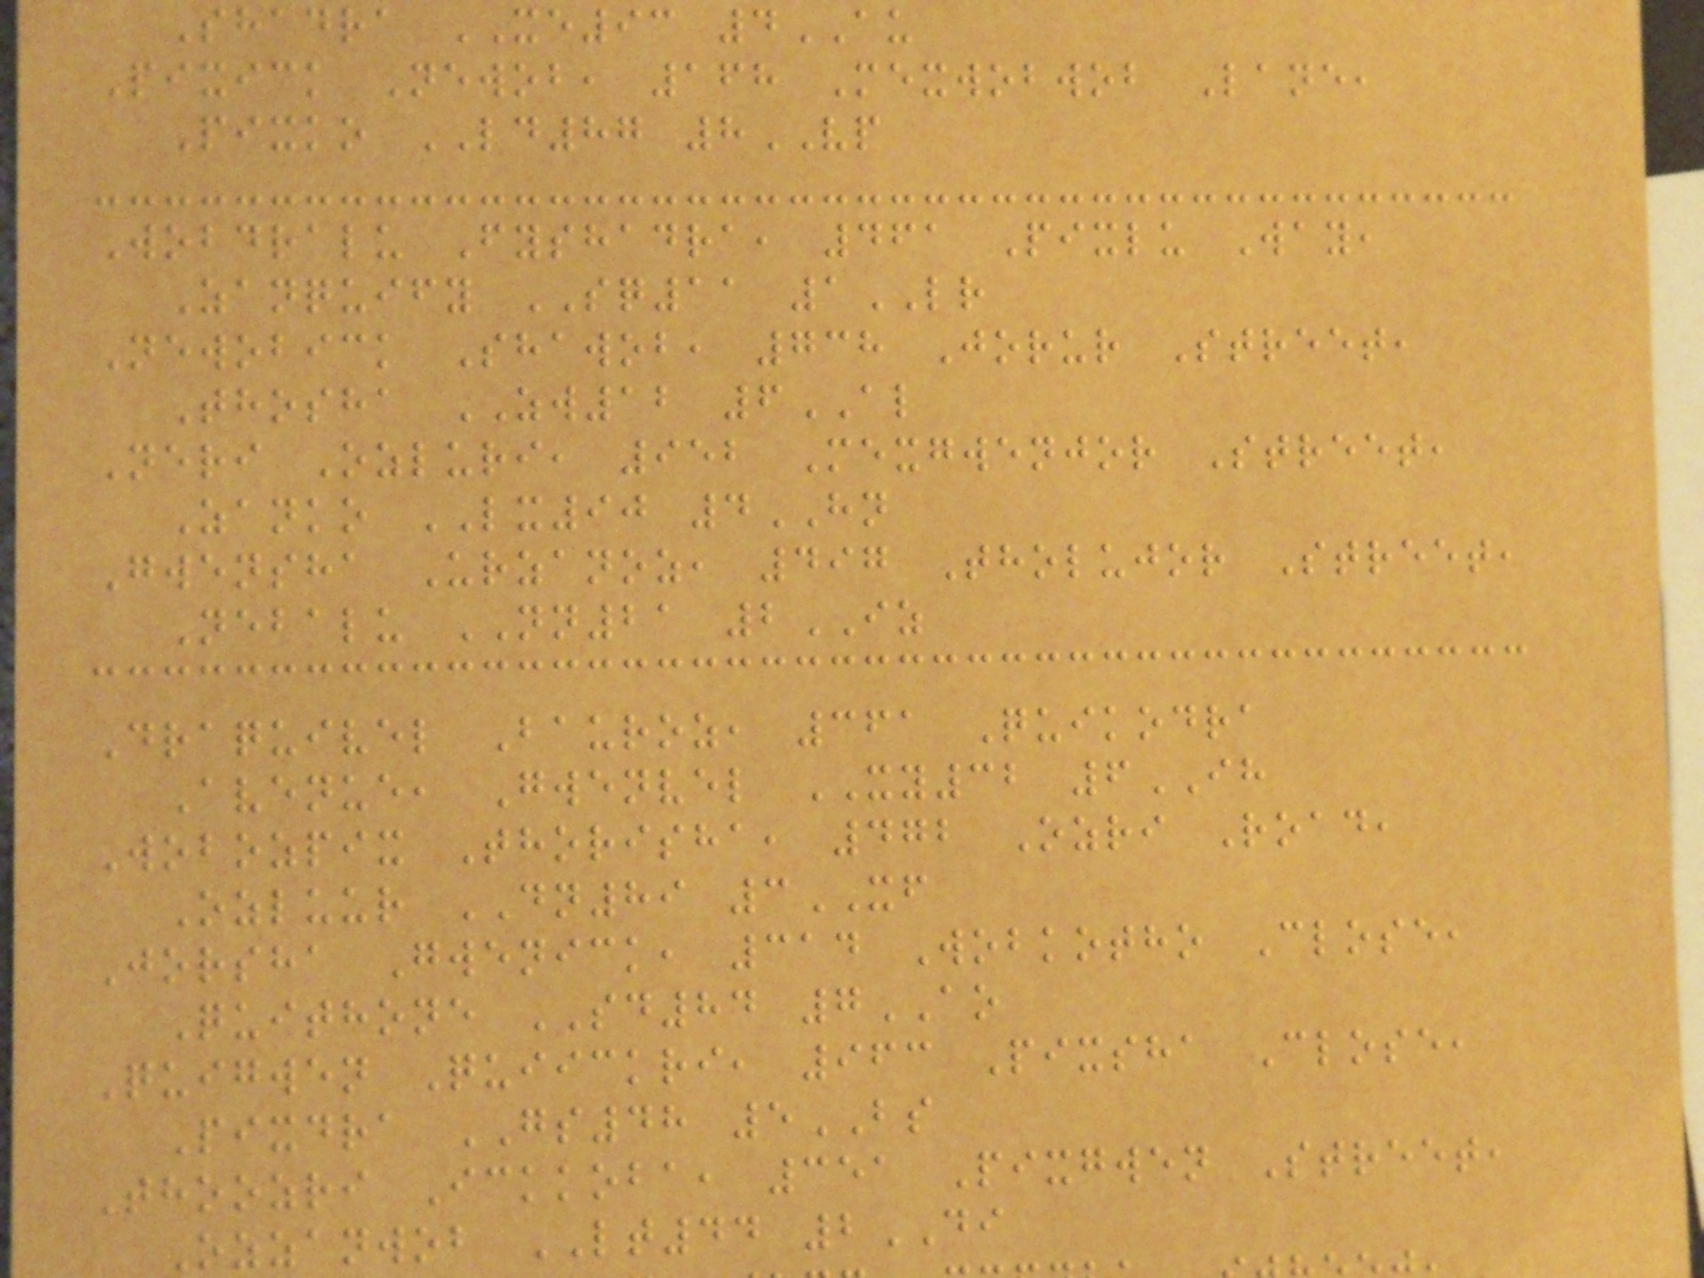Shadra XE93 4AU
Pixick Newob, 168 Mexwobwob Lane,
Pixko LD87 8VP
Wobdralu Fyshadra, 461 Pixlu Way,
Zanquify SQ11 1LR
Newobick Shawob, 738 Jorur Street,
Thosha ZW12 6AL
Neri Ozluri, 952 Mexgwenjor Street,
Zanko LX90 4HN
Gwensha Urzanoz, 497 Tholujor Street,
Nebalu NN21 2IZ
Draquivel Bauroz, 361 Quikodra
Avenue, Gwenvel XY32 6IH
Wobozpix Thorisha, 472 Ozri Road,
Ozluur DN89 3XF
Jorsha Gwenick, 314 Wobkotho Close,
Quithone SD84 7AO
Quigwen Quiickri, 963 Pixsha Close,
Pixdra GS48 5BS
Thoozri Ickkoba, 351 Pixgwen Street,
Ozzanwob LT44 2DI
